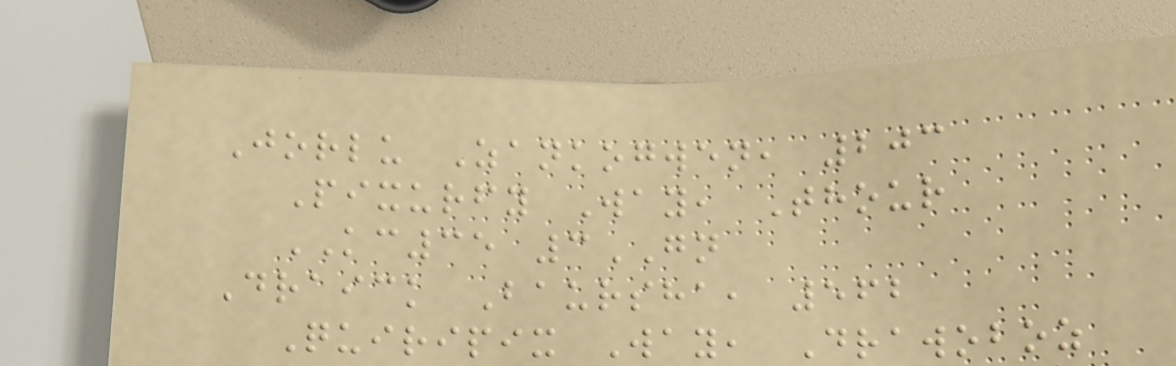Jorlu Zankogwen, 203
Pixurfy Way, Thour
KC35 3GN
Draick Baursha, 562
Quiripix Way, Drawoboz
